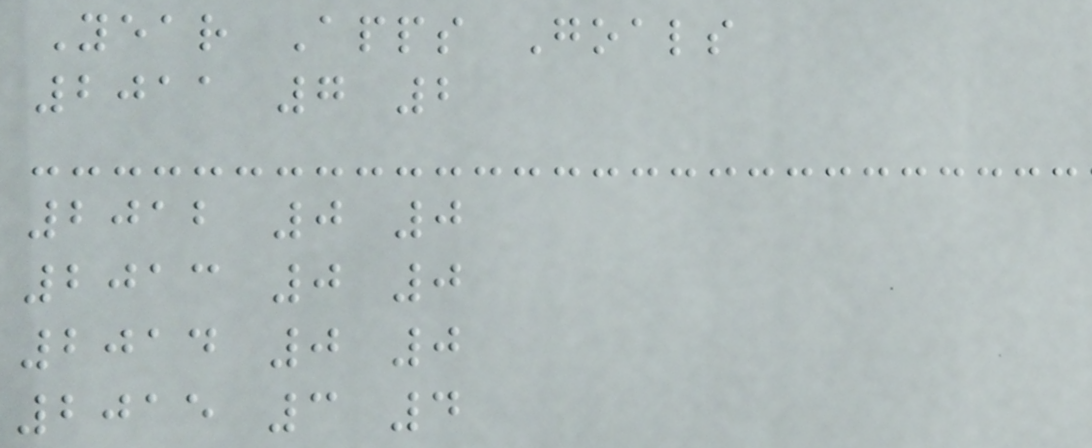Year Apps Goals
2011 7 2
2012 0 0
2013 0 0
2014 0 0
2015 3 4
